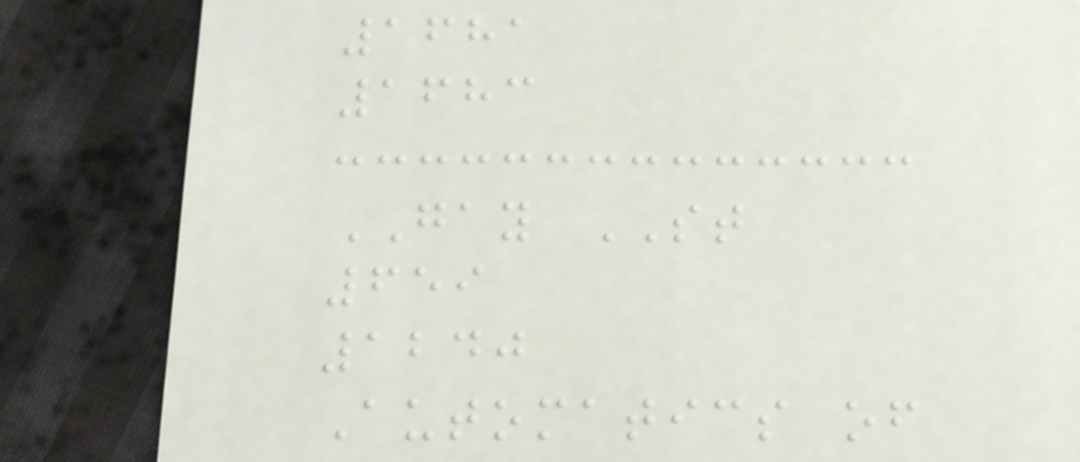1681
1683
GAY ST
659
1240
Automatics of
